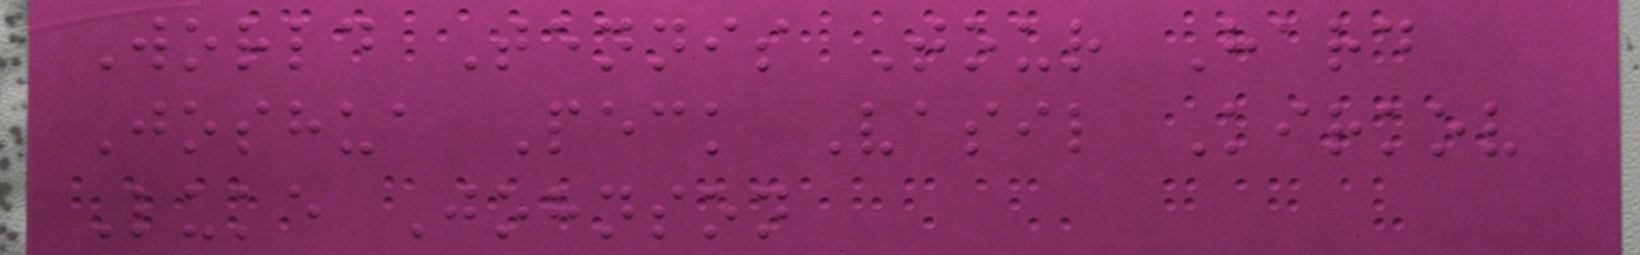World Tennis Tour Hard
Joshua Peck Vasil Kirkov
Luke Johnson
